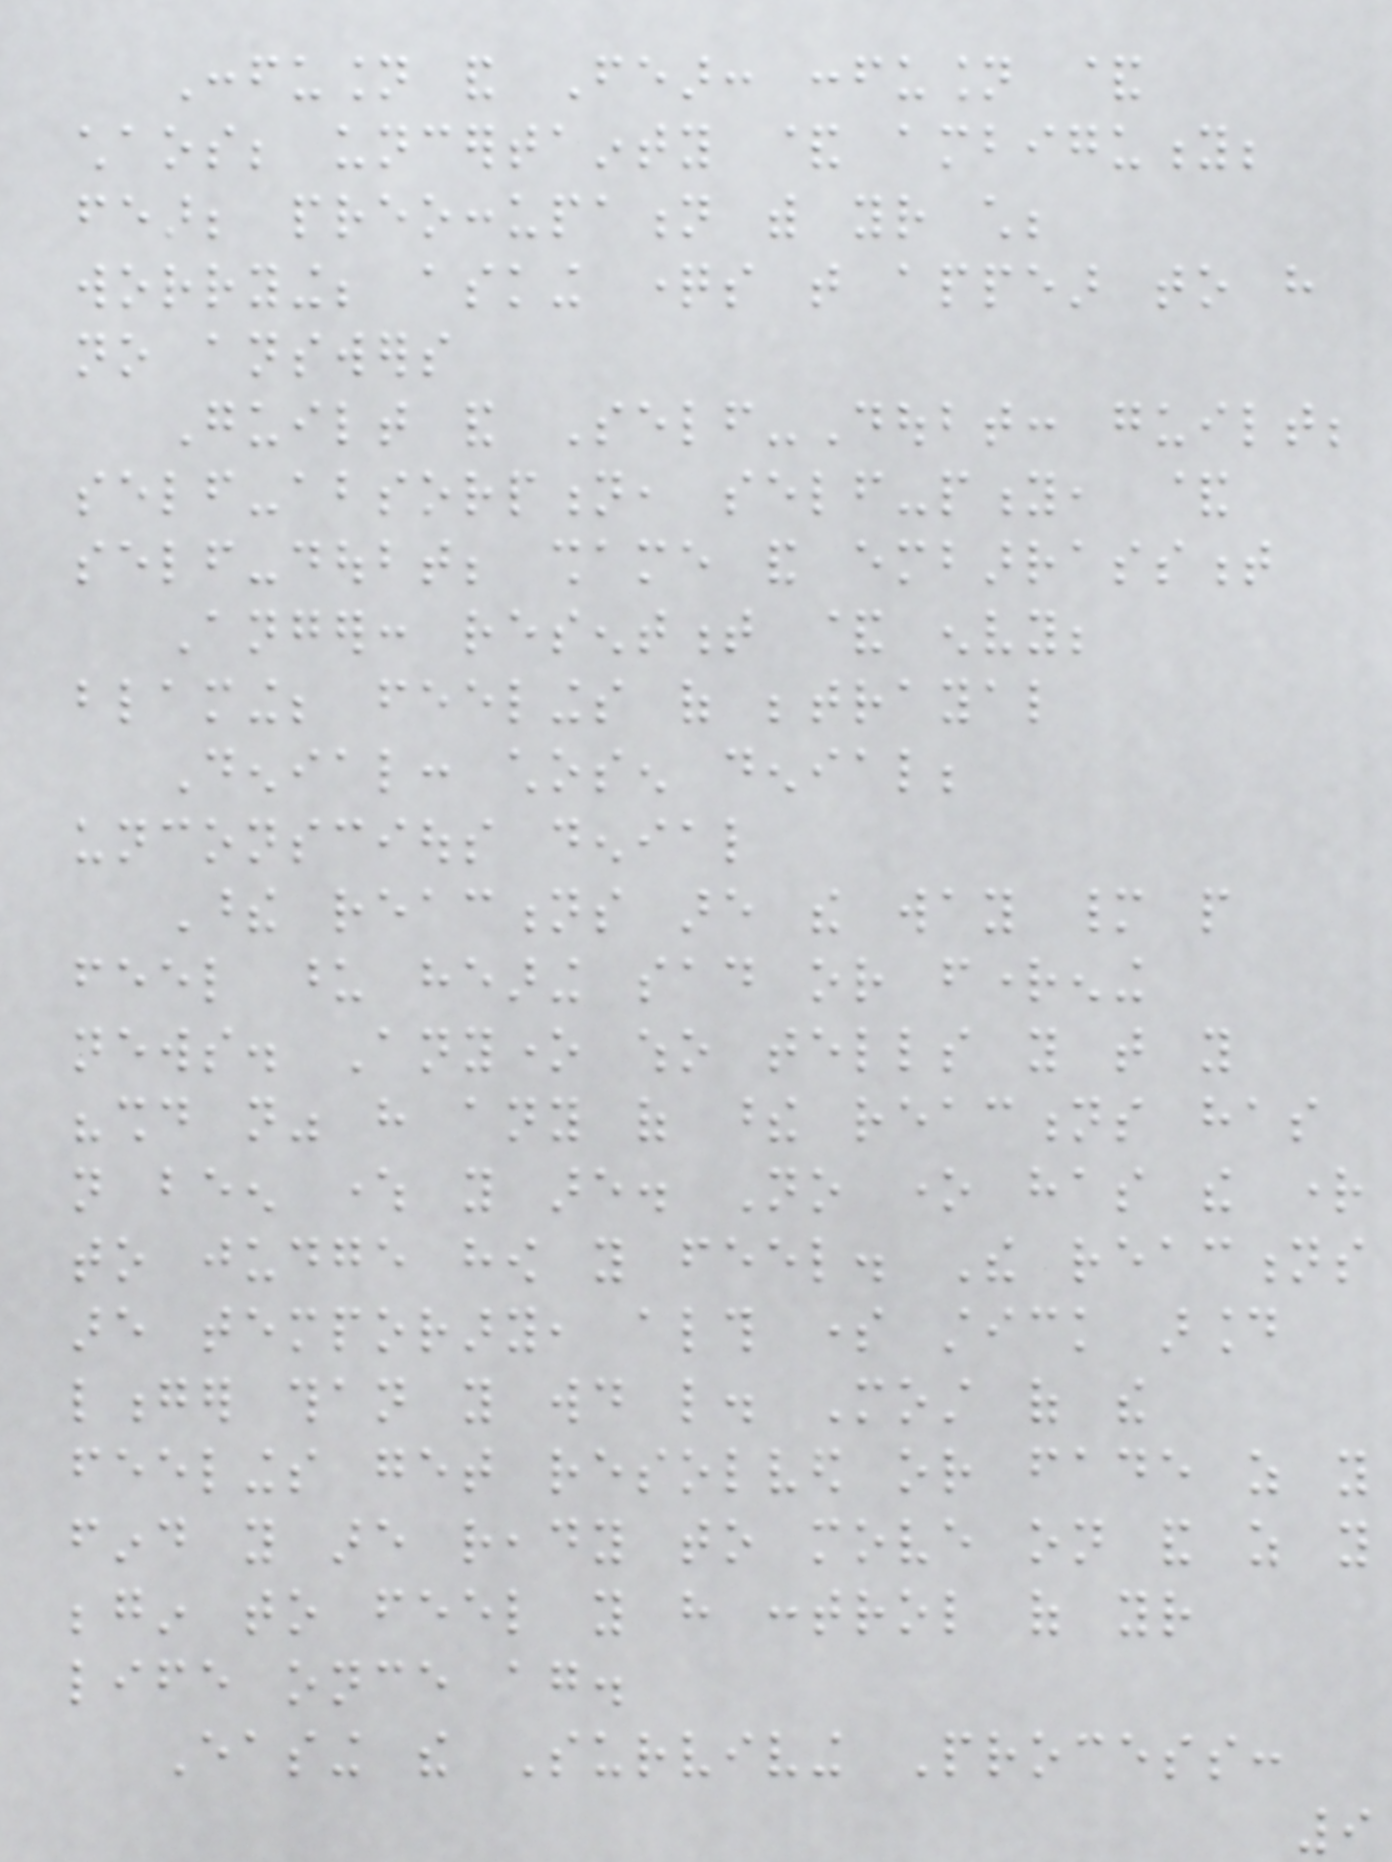Confusion and Fear: confusion &
chaos; uncertainty & ambiguity;
fear; preoccupation with your child;
worrying; asking questions that appear to have
no answers
Guilt and Self-Doubt: guilt;
self-absorption, self-pity, &
self-doubt; shame and embarrassment
Anger: resentment & envy;
blaming; feelings of betrayal
Denial: chosen denial;
unconscious denial
These reactions are the way many people
feel upon hearing sad or frightening
news. Anyone who tells you that you
"should not" have any of these reactions has
not been where you are. No one has the right
to judge how you feel. The reactions
are temporary, although some stick around
longer than you would like. Most of the
feelings get resolved or fade as you
find you are ready to move on and as you
begin to feel you have control of your
life once again.
Easing the Surviving Process:
9
